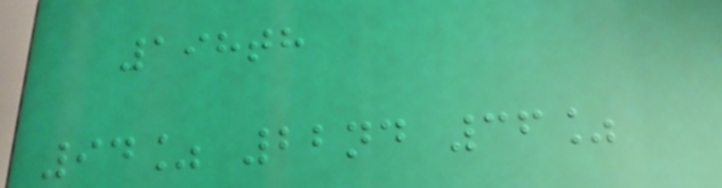198th
94% 22nd 36%
